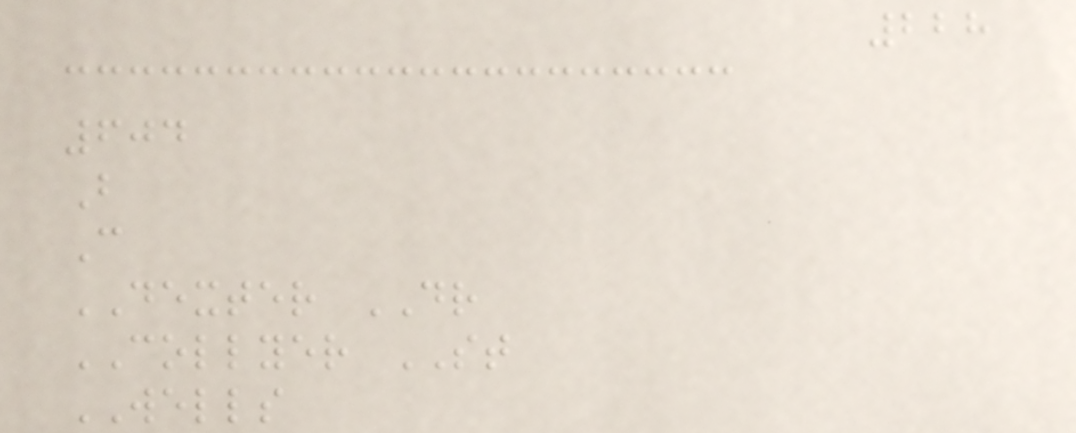228
604
B
C
DEXTER DR
COLLYER ST
WELLS
